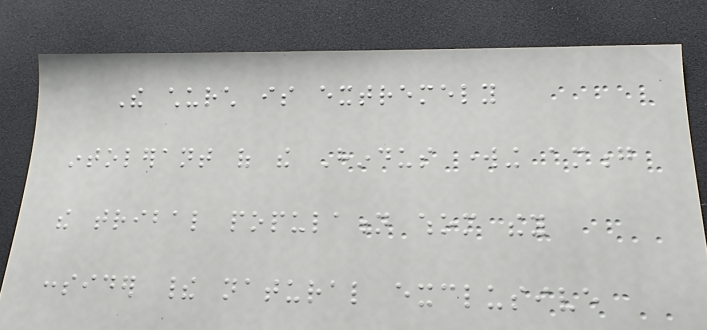The church is extremely
intolerant of the Hindus working among
the tribal population whom they
consider their natural exclusive
